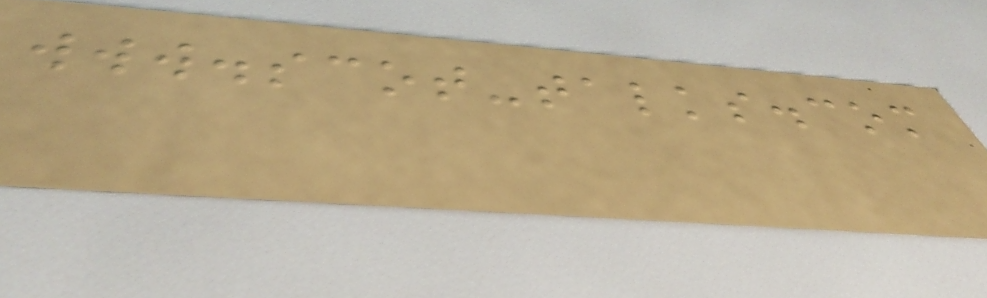www.scot-talks.com
